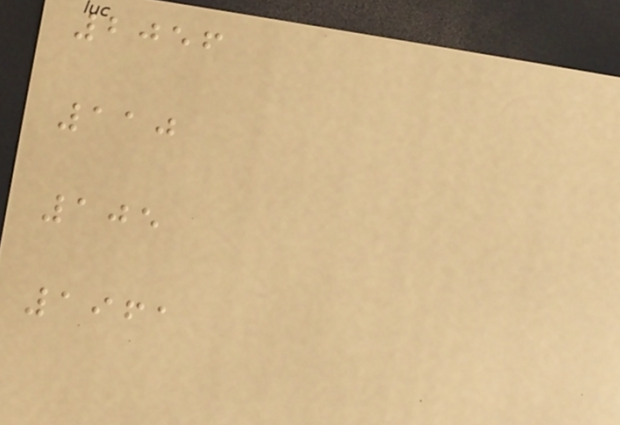2056
110
105
1961
